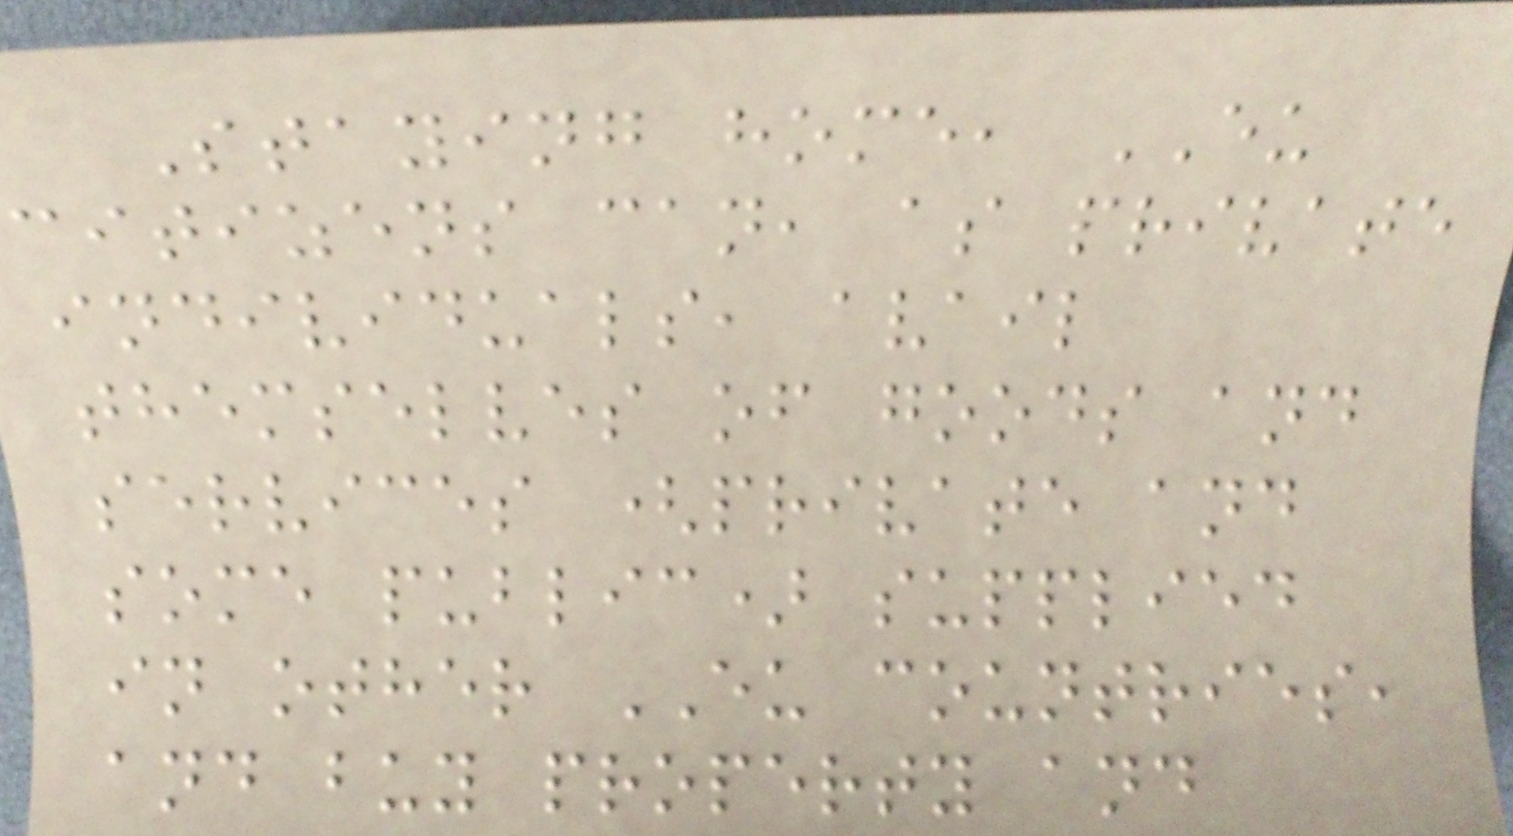Staying home, EU
citizens can, as private
individuals, avail
themselves of goods and
services (private and
some public) supplied
in other EU countries,
and buy property and
